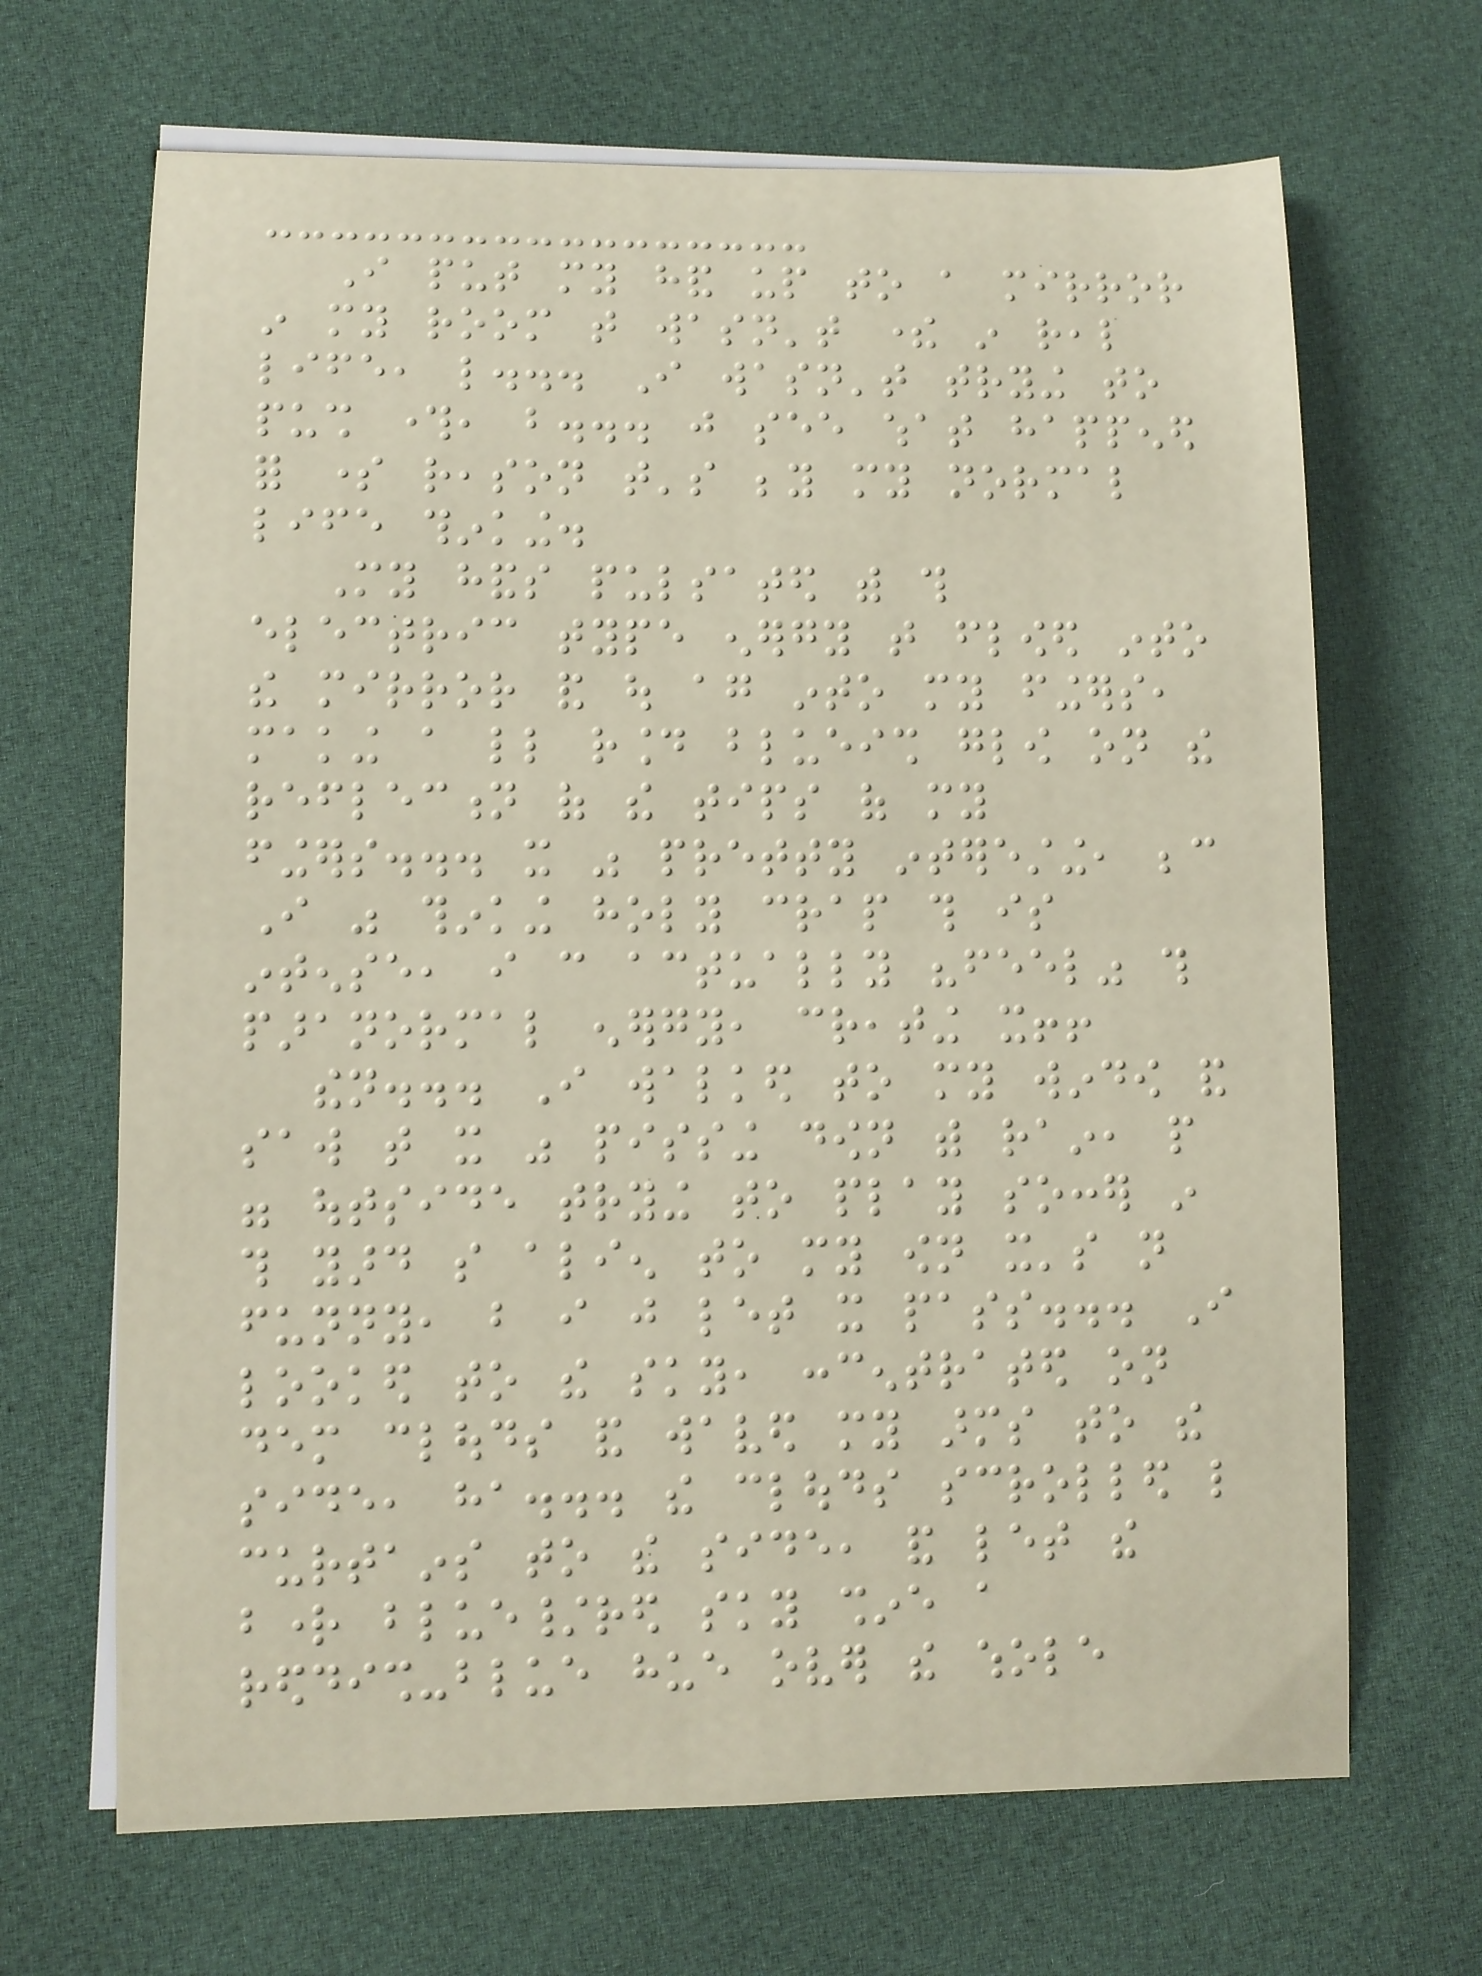I put my hand up to a mirror
in my room that wasn't there in real
life, like... I wasn't trying to
push through, but... just see what happened
for some reason that's beyond my normal
life thinking.
My hands pulsated with this
electric type energy that flowed into
the mirror and out again into my fingers,
making a little round blueish glow on the
reflection of the tips of my
fingers... it was pretty interesting, because
I was thinking holy crap this is
intense, i can actually "feel" this
paranormal energy, creating it!!
then... I walked to my window and
saw that it was pissing down with rain, people
were outside trying to play soccer in
this yard so alien to my own it's not
funny, but i just let it pass... I
looked to the sky, concentrated on
dem clouds and waved my arms to the
side, ha... the clouds scrolled like
curtains to the side, and let the
bright blue/red sky shine a
reddish-blue hue over the whole
